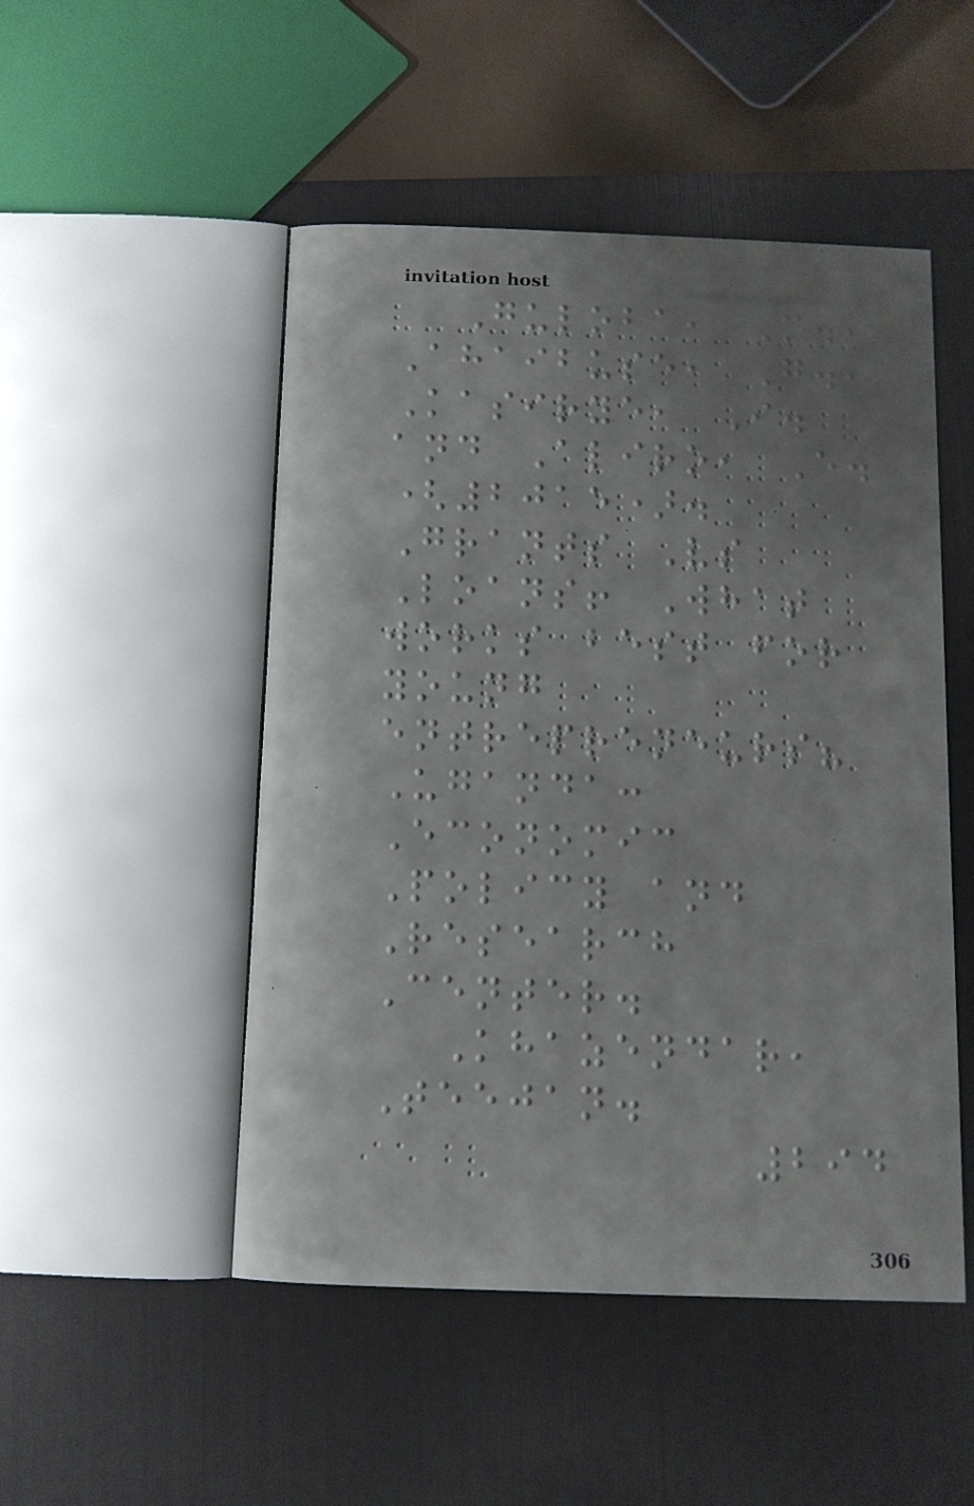Guloba, M.,
Ahaibuse, G.,
Kasirye, I.
and Aliro, E.
(2015).
Grants Vs
Loans! What
works best for
young
entrepreneurs?
Uganda:
Economic
Policy and
Research
Center.
Khazendar,
Teejan.
294
